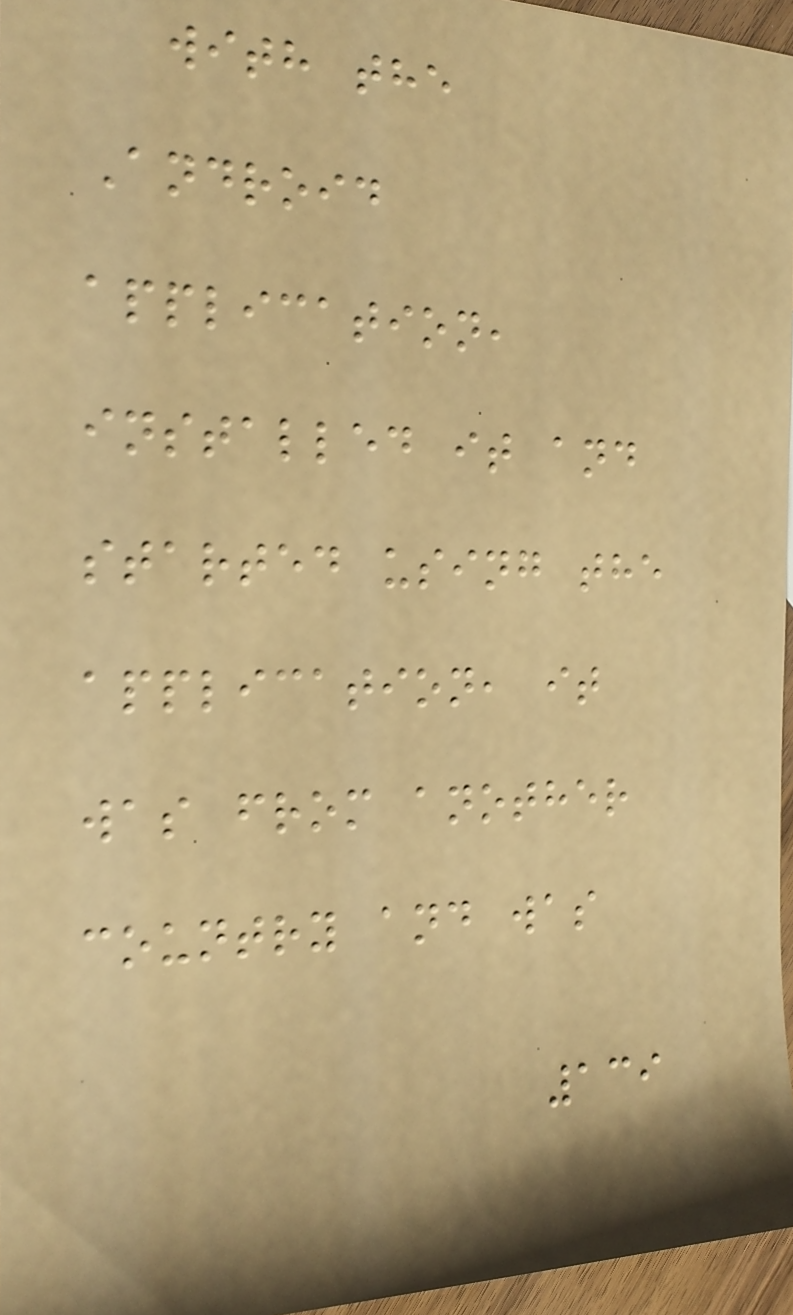with the
Android
application,
installed it and
started using the
application, it
was from another
country and was
139
